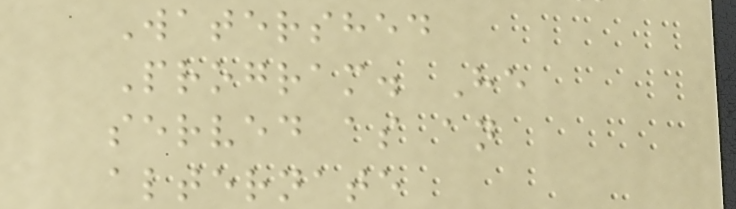Watershed
Program. He
served as an
alternate
